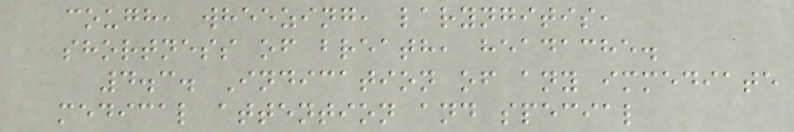cough, wheezing, laryngitis,
shortness of breath, headache.
4.3. Indication of any immediate
medical attention and special
